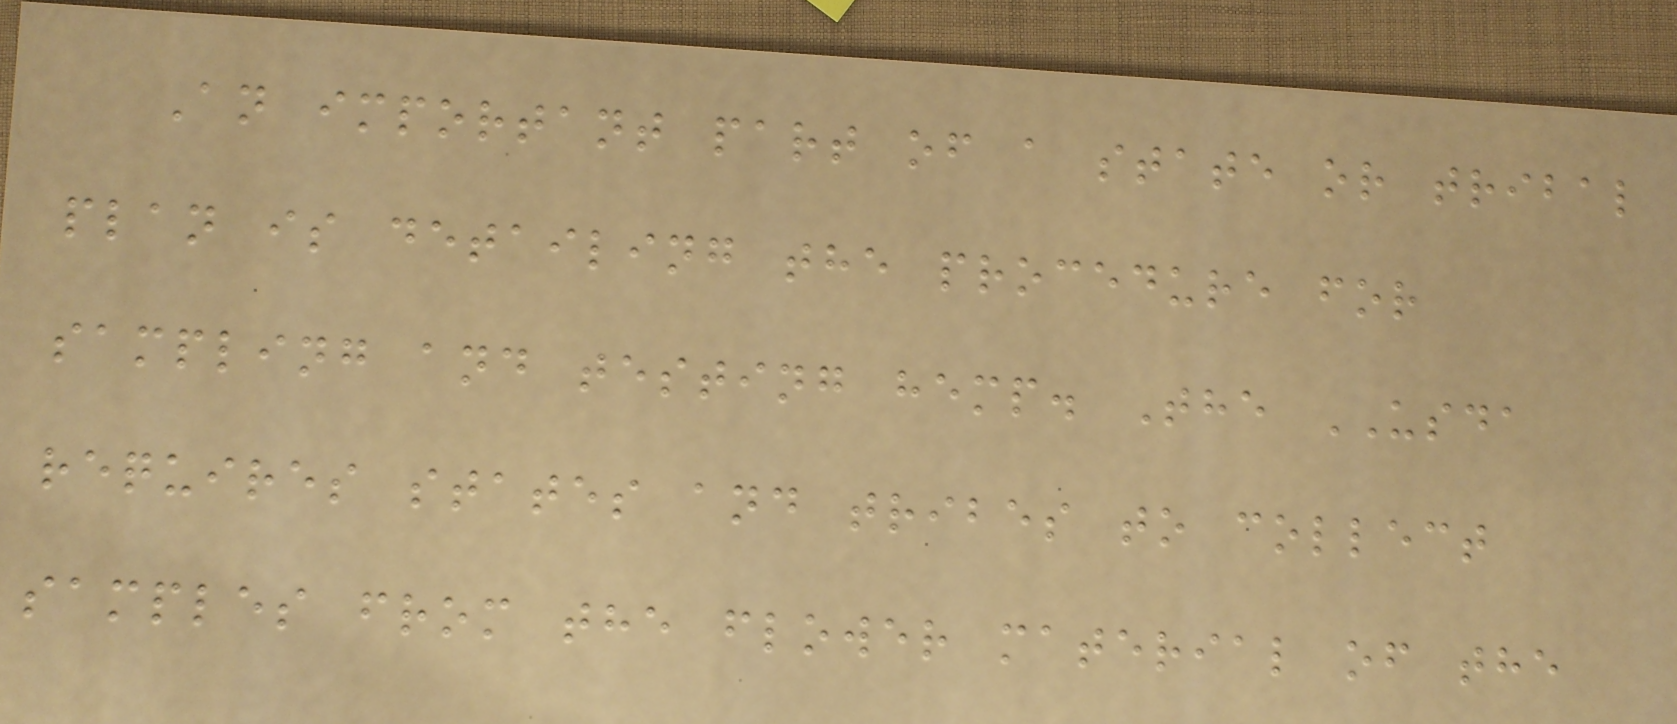An important part of a state or tribal
plan is detailing the procedure for
sampling and testing hemp. The USDA
requires states and tribes to collect
samples from the flower material of the
